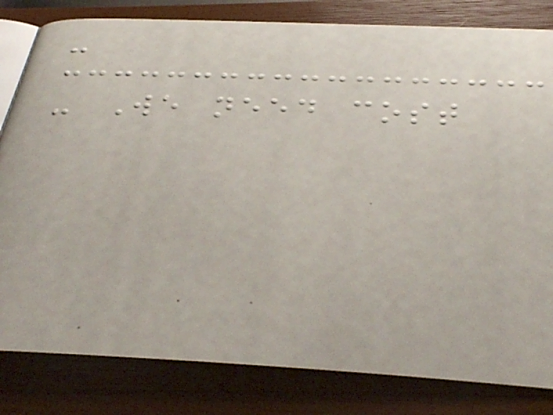-
- We need cost
